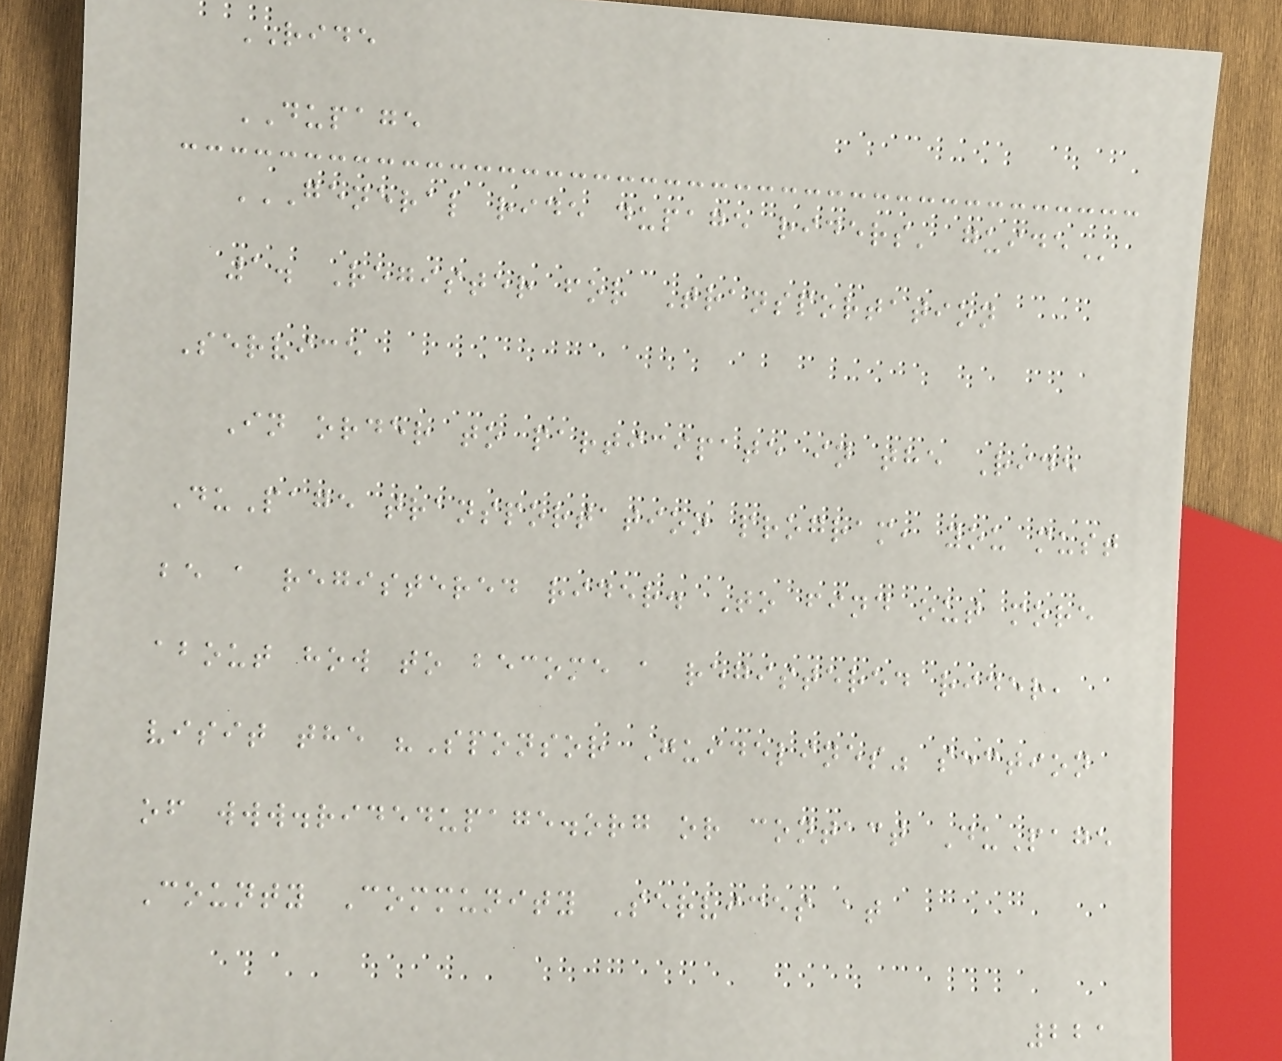RIDE
DUPAGE
GENERAL RIDE DUPAGE RIDERS' GUIDE
1. Register for Transportation
Service
In order to participate in the Ride
DuPage transportation program, you must
be a registered rider. To find out more
about how to become a registered rider,
visit the "Sponsor Guidelines" section
of www.ridedupage.org or contact DuPage
County Community Services at
221
